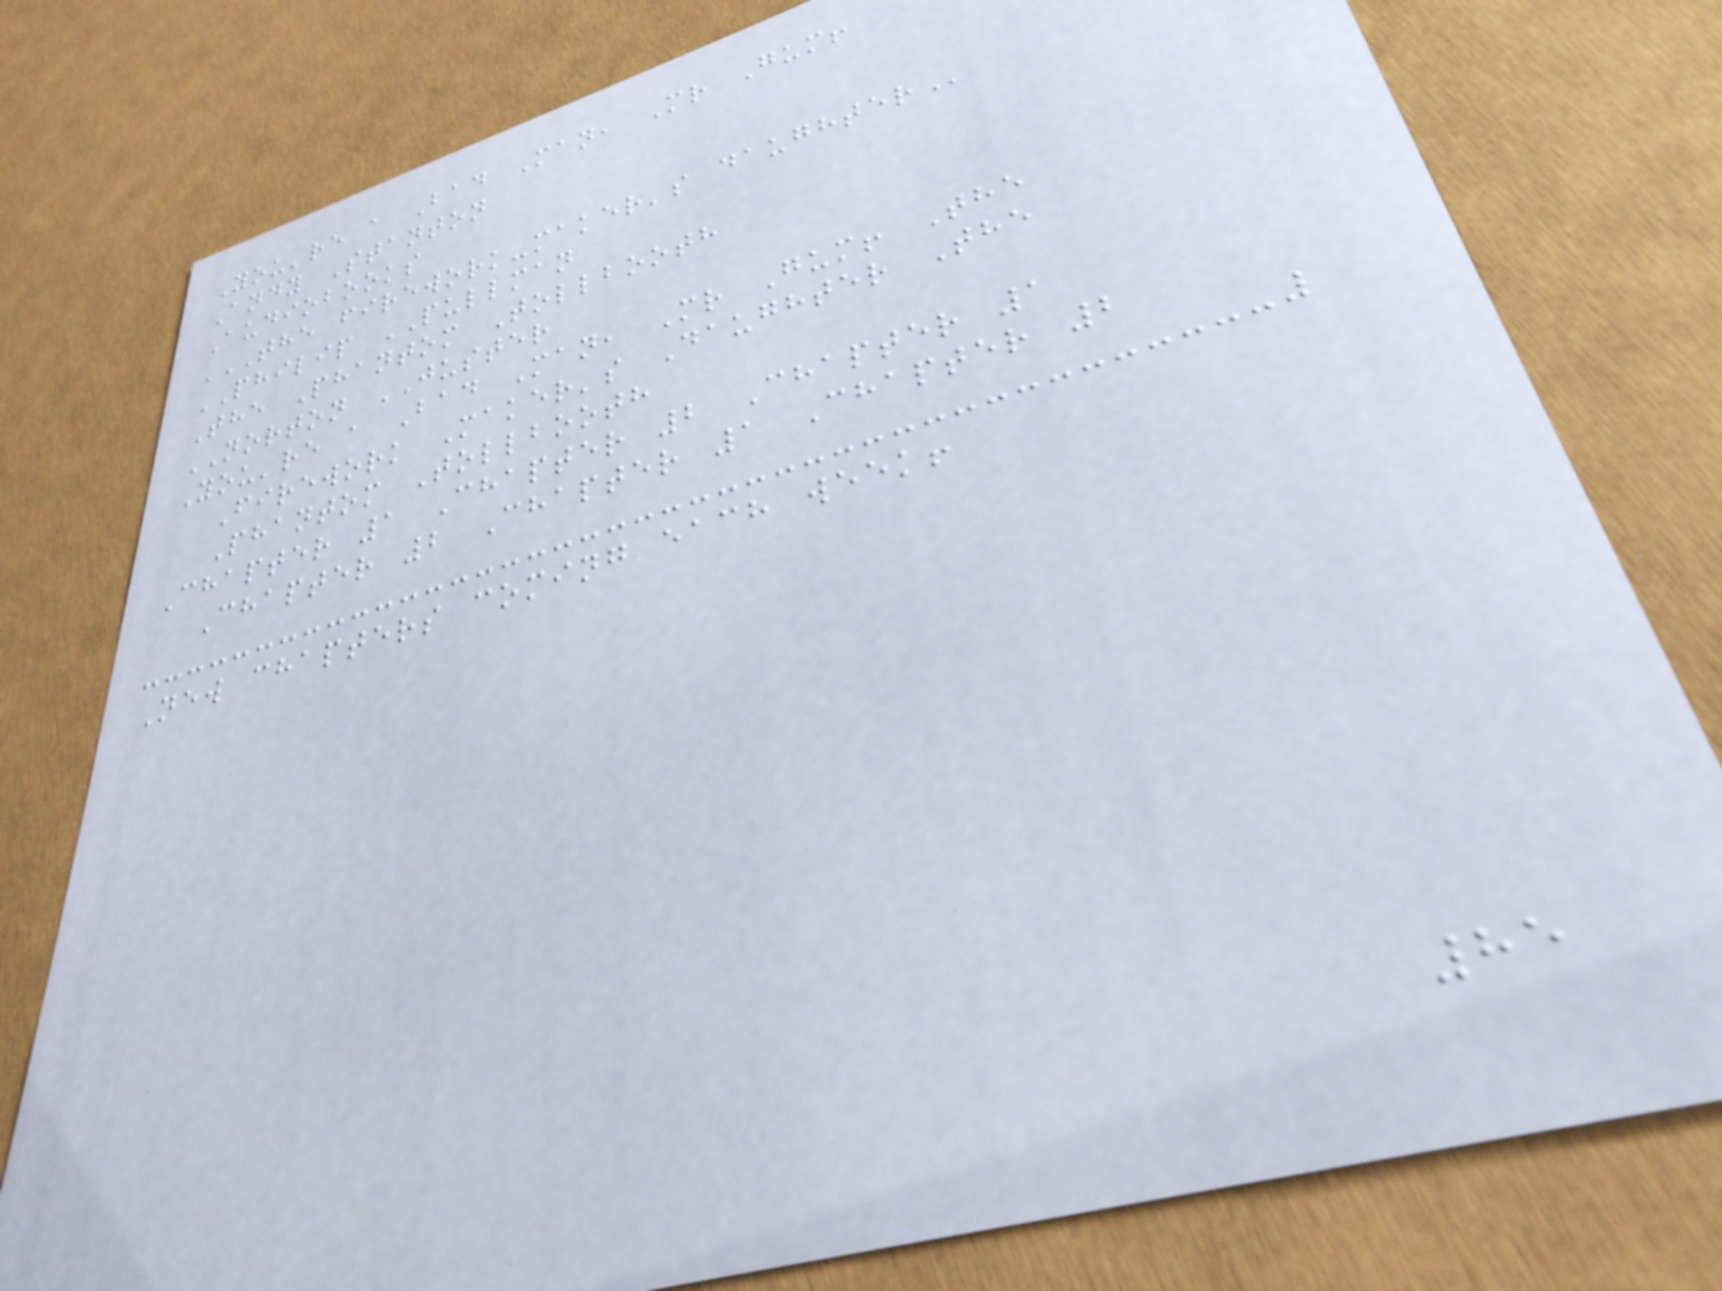You're a Bad Man, Mr Gum!
Andy Stanton
Audiobooks
THE FIREWORK-MAKER'S DAUGHTER
PHILIP PULLMAN
The Phantom Tollbooth
NORTON JUSTER
You're a Bad Man, Mr Gum! The
Firework Maker's Daughter The
Phantom Tollbooth
Chapter 1 Chapter 2 Chapter 1
Chapter 2 Chapter 1 Chapter 2
New chapters coming each week!
85
